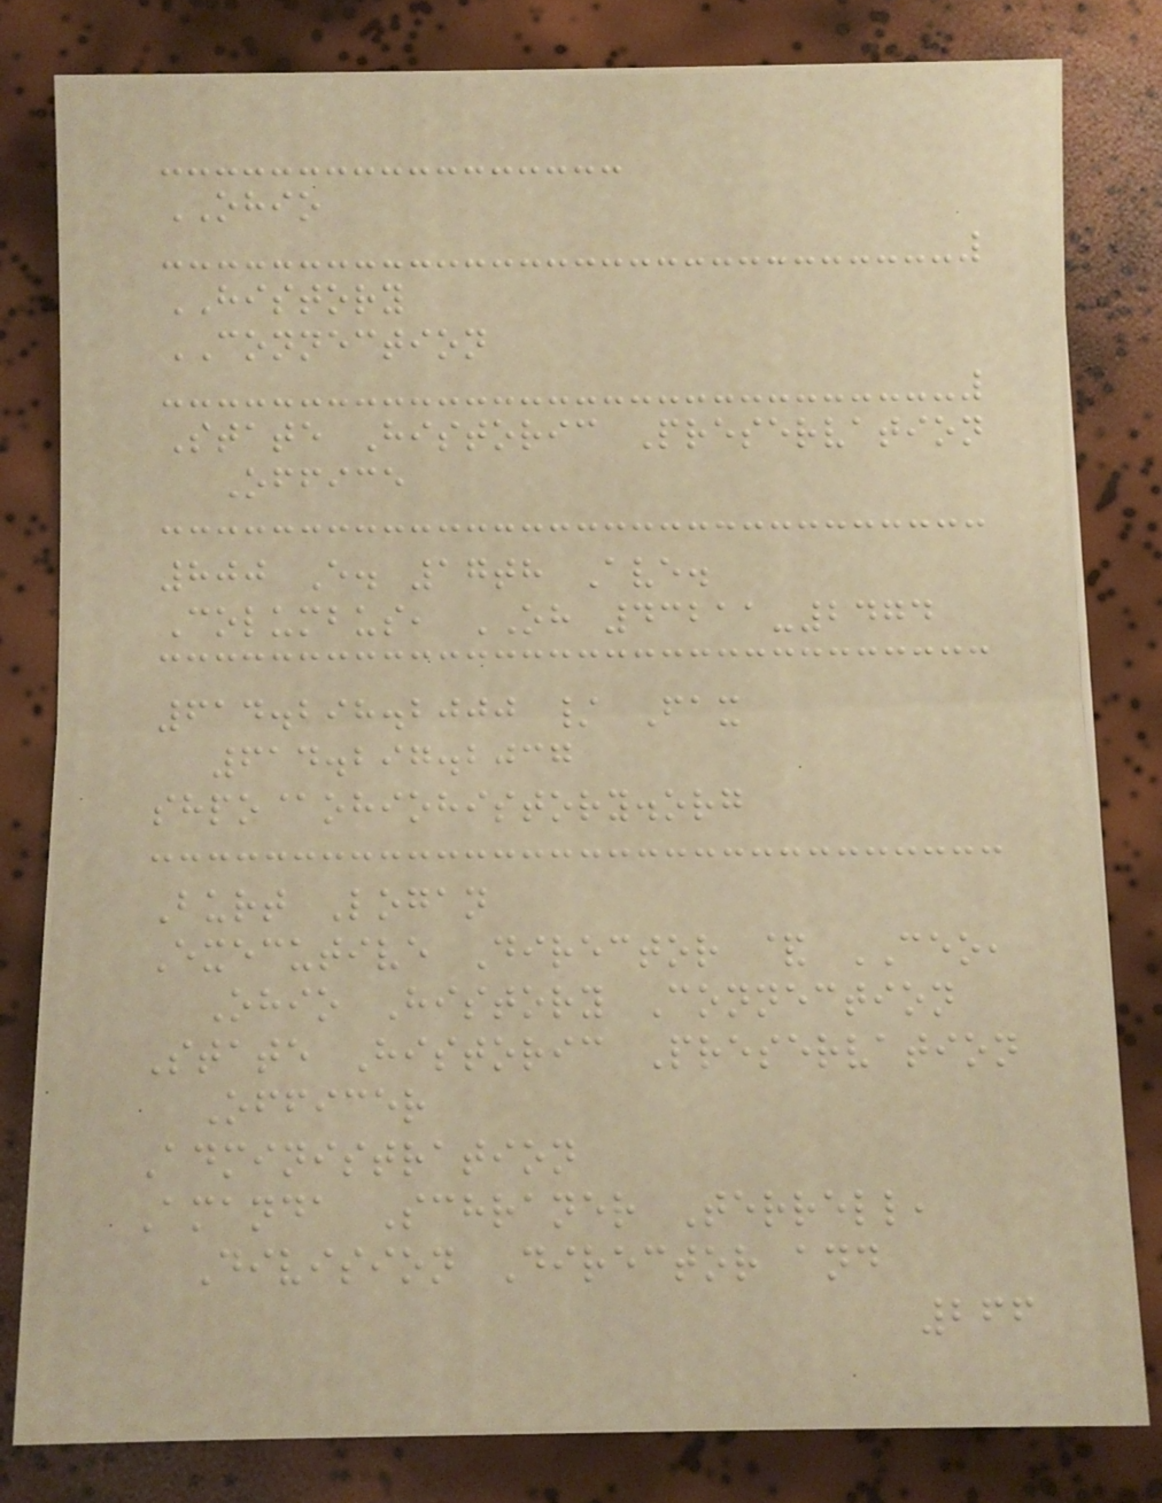OHIO
HISTORY
CONNECTION
State Historic Preservation
Office
800 E. 17th Ave.
Columbus, OH 43211-2474
614.298.2000 / Fax
614.297.2037
shpo@ohiohistory.org
Burt Logan
Executive Director & CEO,
Ohio History Connection
State Historic Preservation
Officer
Administration
Amanda Schraner Terrell,
Division Director and
266
